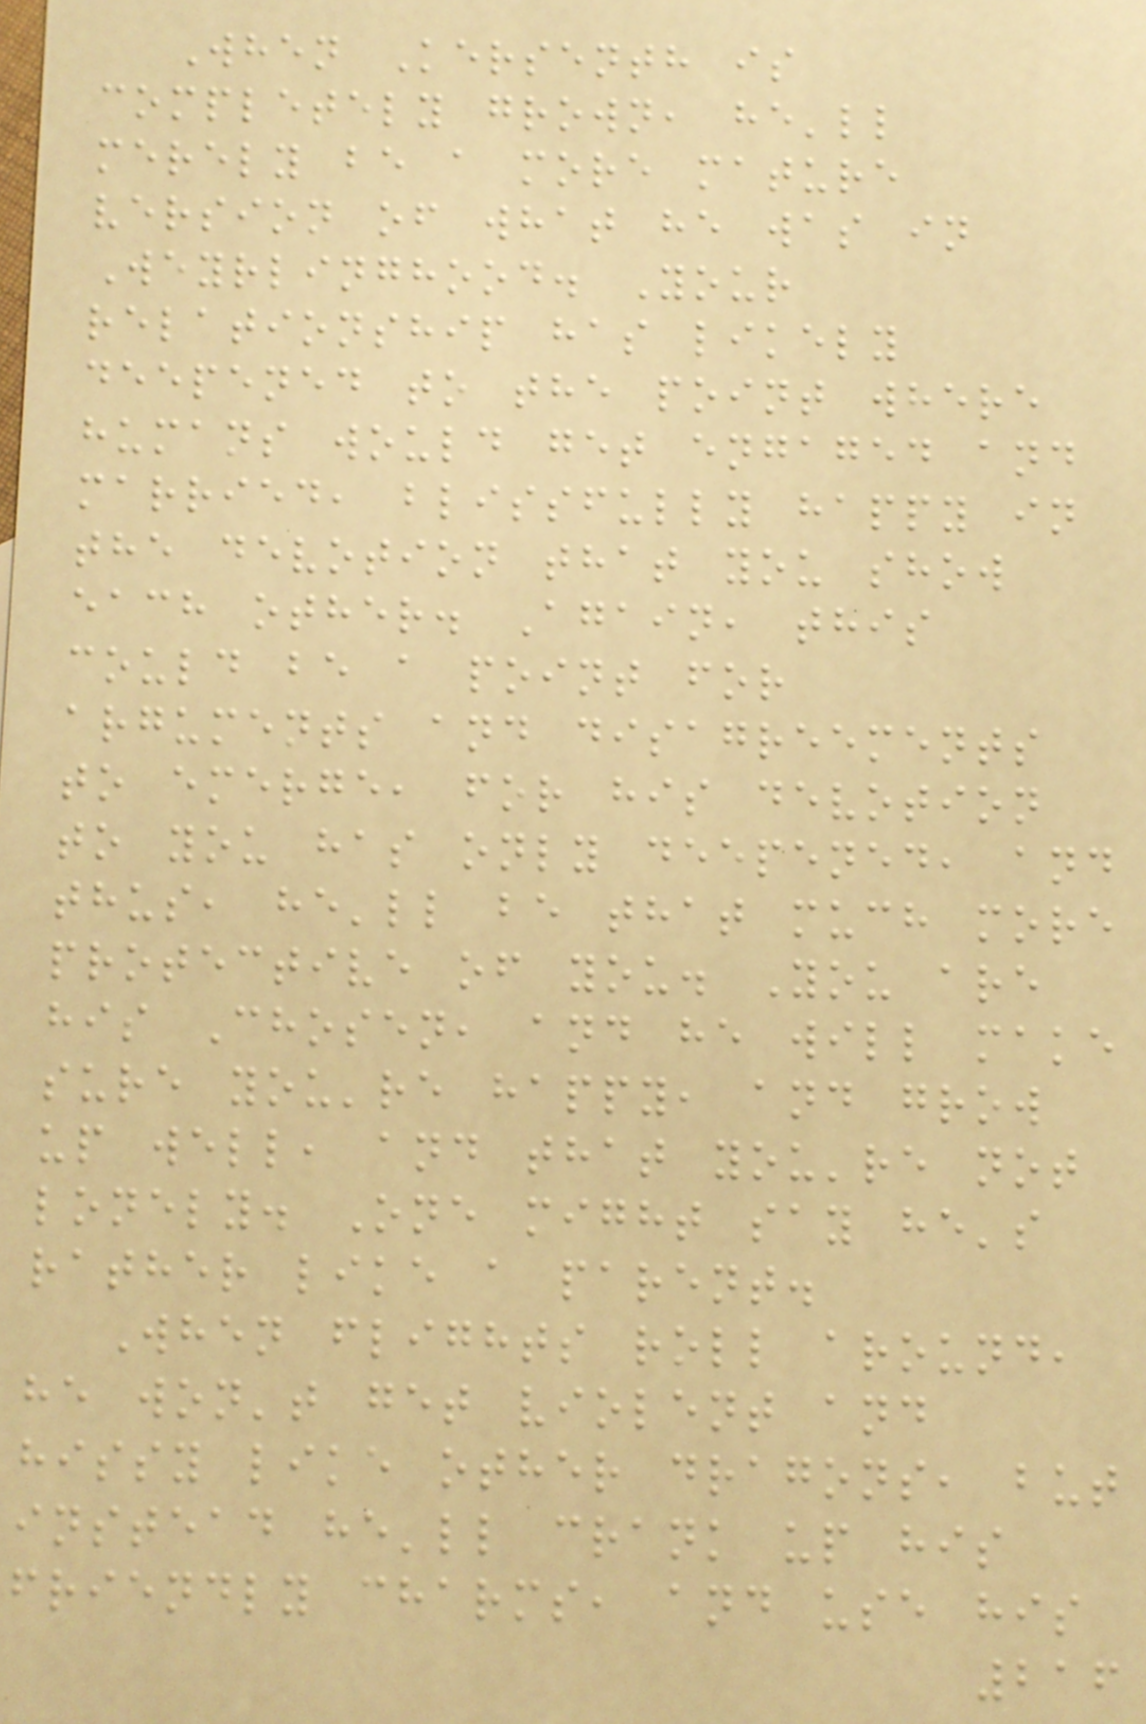When Kersenth is
completely grown, he'll
merely be a more mature
version of what he was in
Weyrlinghood. Your
relationship has likely
deepened to the point where
humans would get engaged and
married, blissfully happy in
the devotion that you show
each other. Again, this
could be a point for
arguments and disagreements
to emerge, for his devotion
to you has only deepened, and
thus, he'll be that much more
protective of you. You are
his Chosen, and he will make
sure you're happy, and grow
up well, and that you're not
lonely. One might say he's
rather like a parent.
When flights roll around,
he won't get violent and
hissy like other dragons, but
instead he'll crank up his
friendly charms, and use his
216
